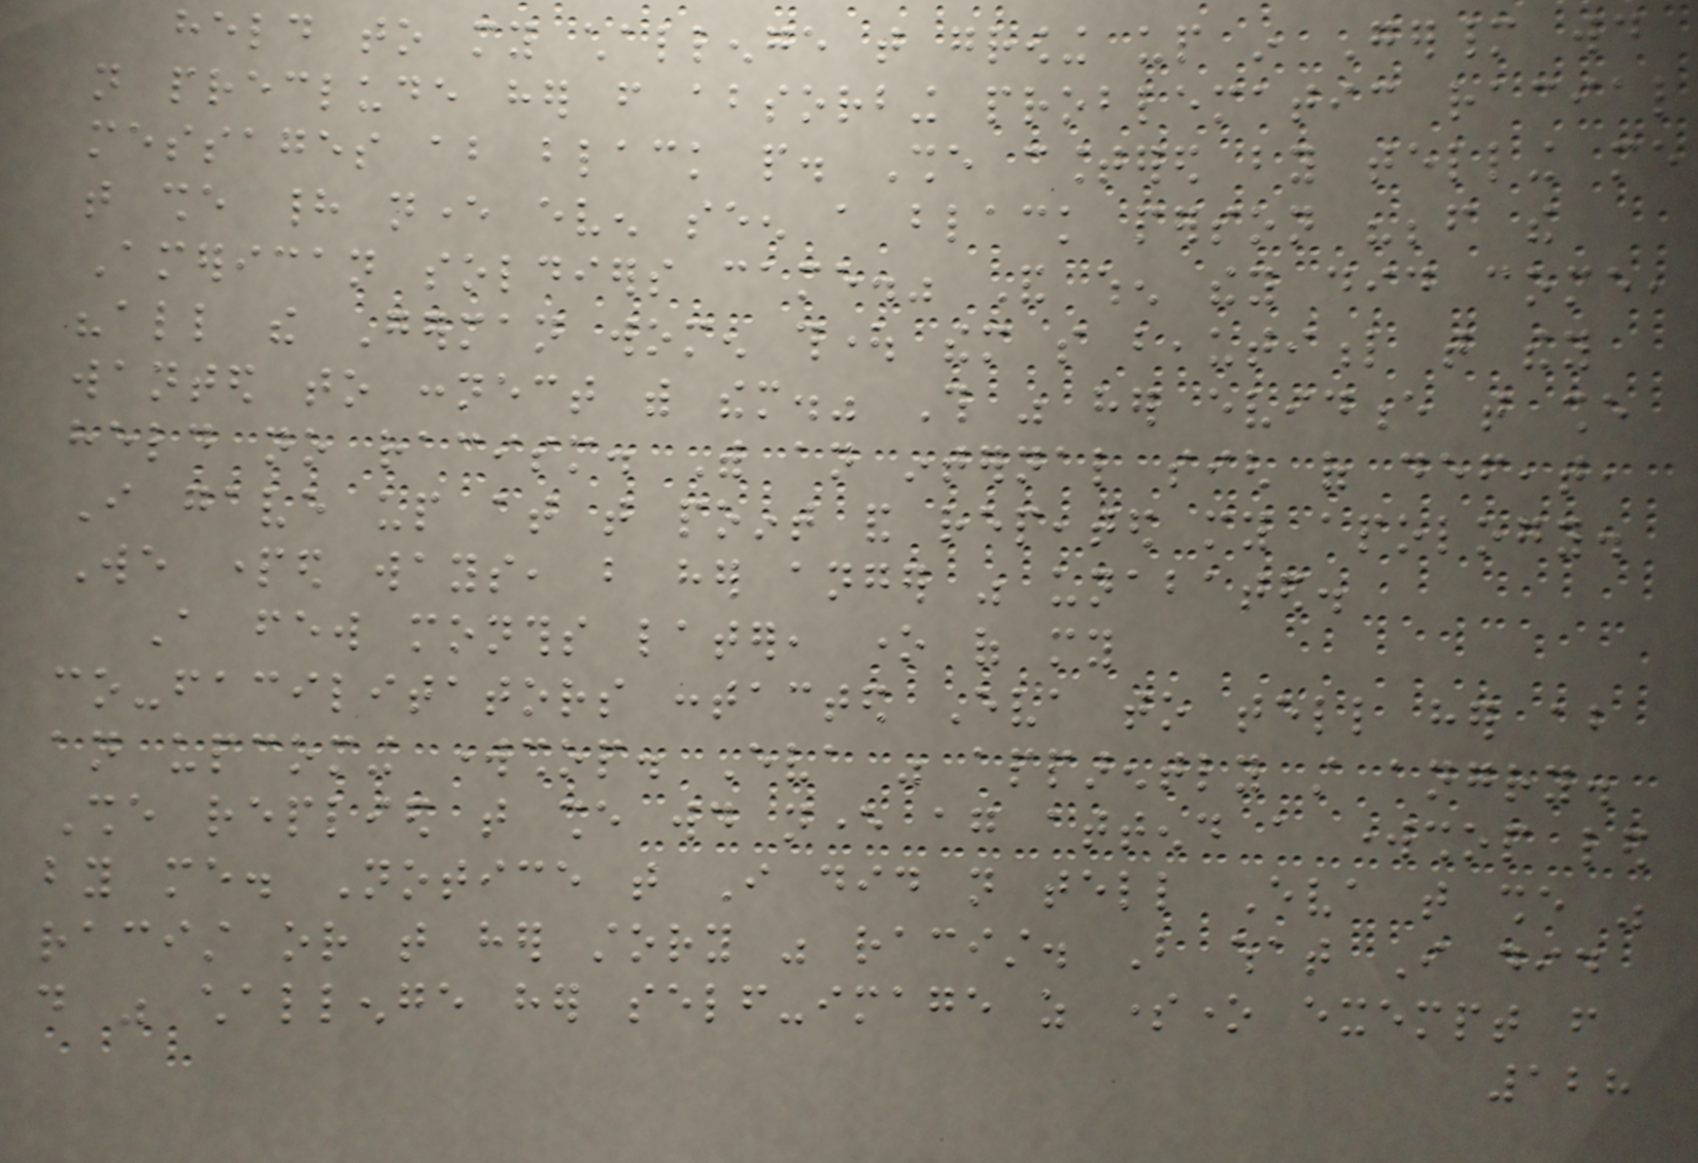held to my challenge that growing up in Germany would
not preclude her from absorbing problematic racial
messages about black people. She countered by telling me
that she had never even seen a black person "before the
American soldiers came." And when they did come,
"all the German women thought them so beautiful that they
wanted to connect with them." This was her evidence that she
held no racism. With an internal sigh of defeat,
I gave up at that point and repeated my apology.
We parted ways, but her anger was unabated.
A few months later, one of my
co-facilitators contacted Eva to tell her about
an upcoming workshop. Eva was apparently still angry.
She replied that she would never again attend a workshop led
by me. Notice that I did not tell Eva that she was
racist or that her story was racist. But what I did
do was challenge her self-image as someone exempt from
128
